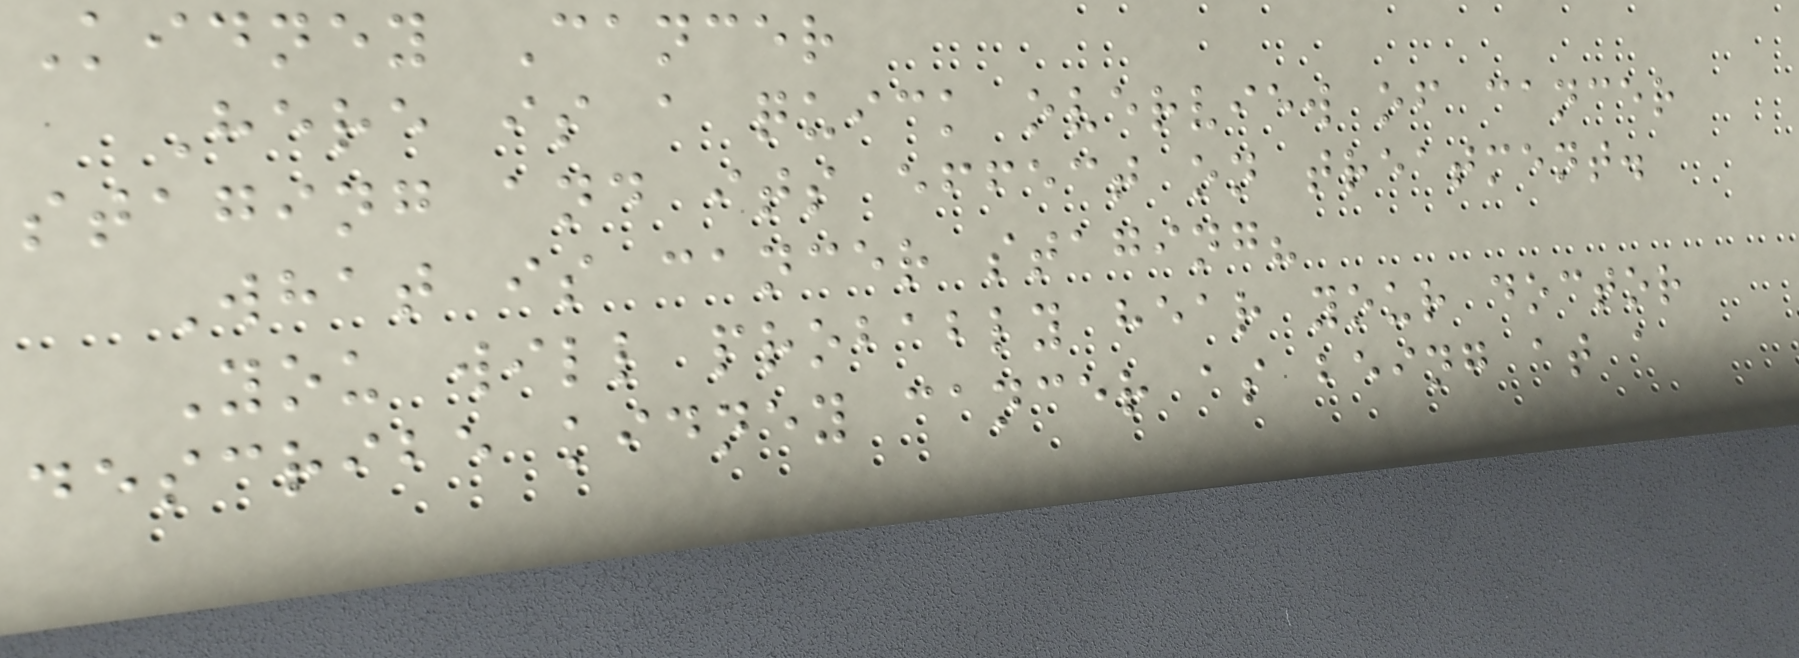Kidney Cancer
Here is a quick overview of cancer
staging and its effect on treatment.
What is cancer staging?
You will probably hear your doctor
describe kidney cancer as being at a
